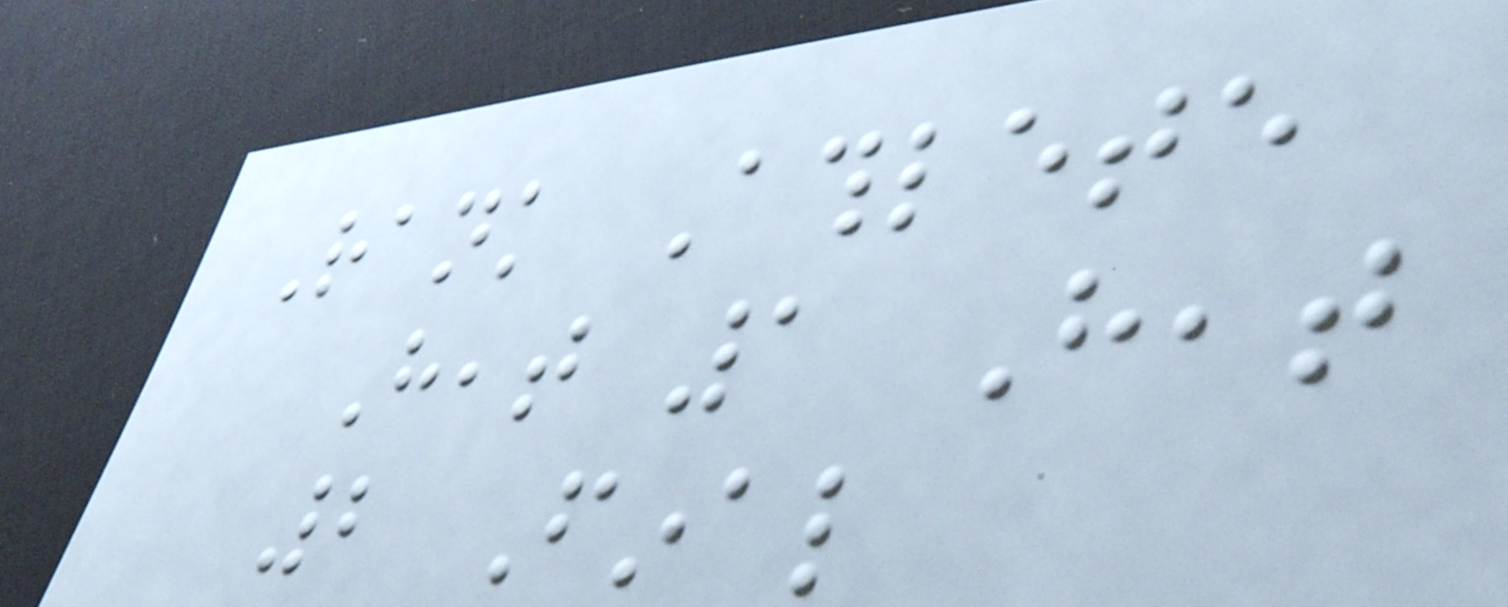Rank Athlete
Heat 1 Heat
2 Final
